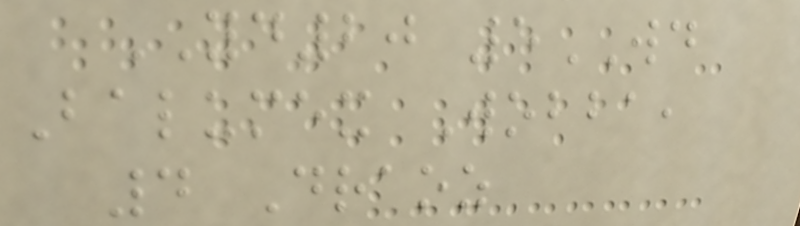YD20 5WD
Balumex Wobba,
4 Draoz
